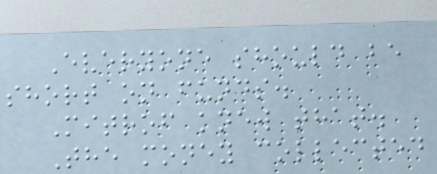Everyone should be
short on funds.
Mitrof knew that.
The money collected
